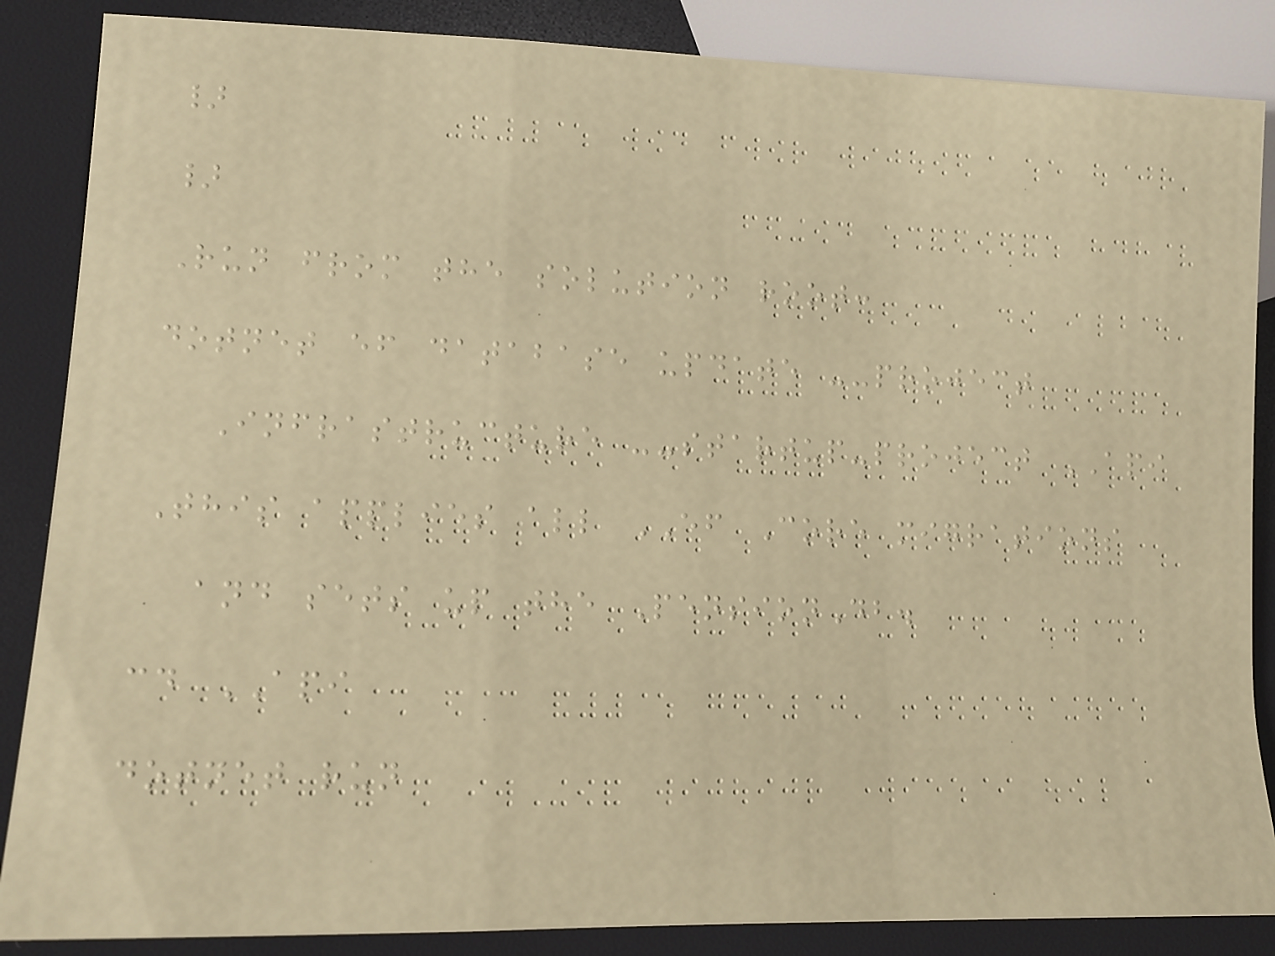}
}
Run from the solution root:
dotnet ef database update --project
Infrastructure --startup-project API
This applies all EF Core migrations
and sets up the PensionDb.
cd API
dotnet run
